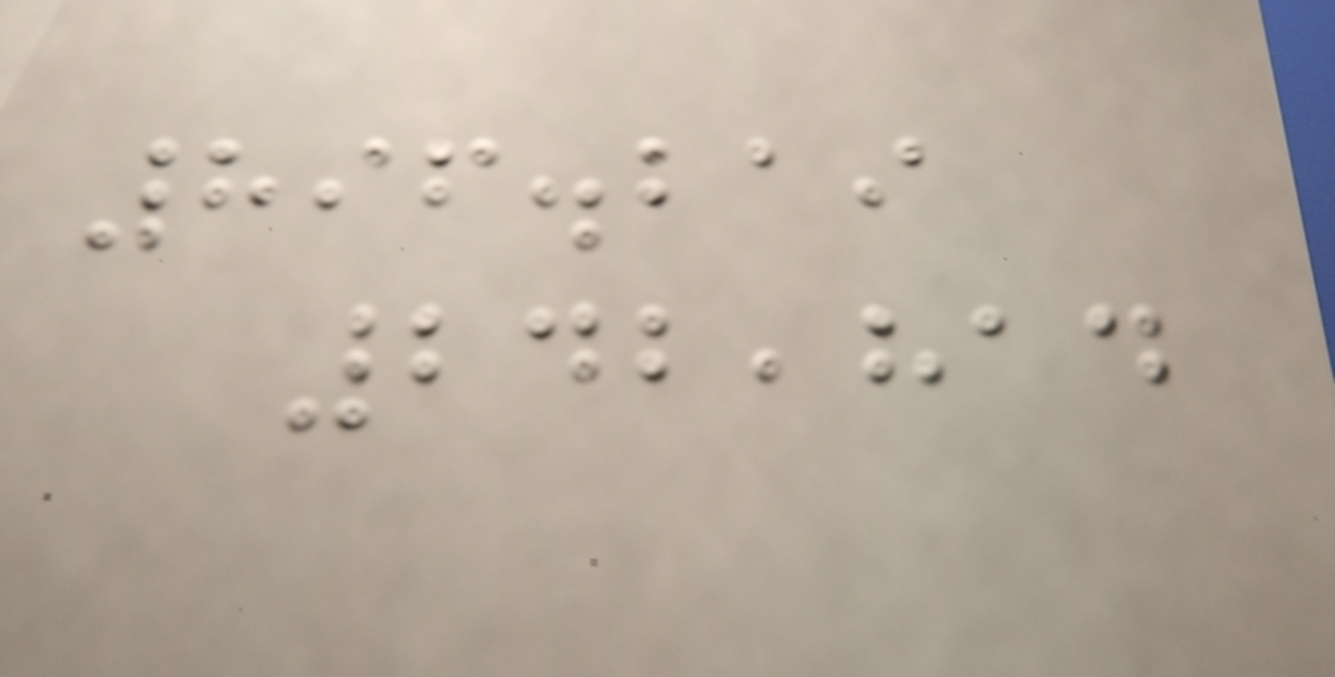896.219
242,814
